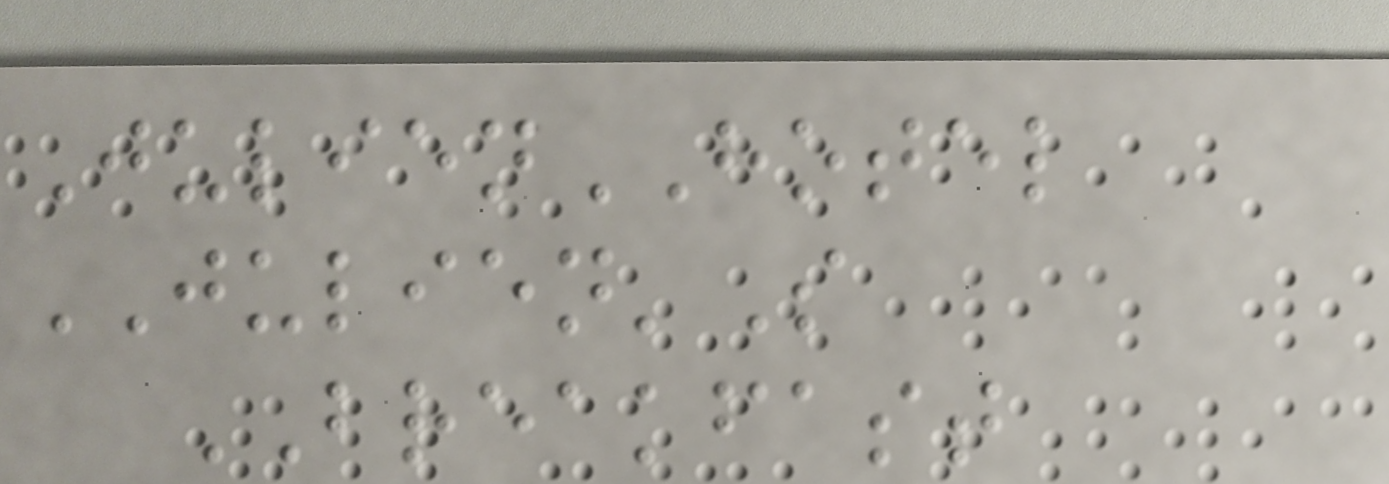JulienHOTEL
JULIEN'S
BREAKFAST
